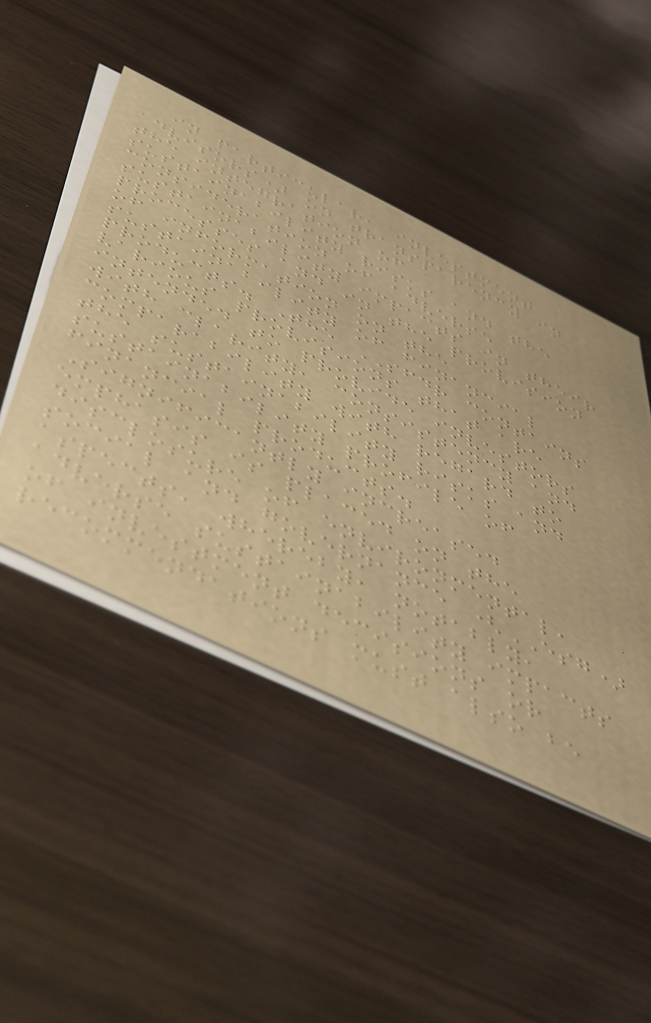in particular, investment
advisors) on transparency in
the integration of
sustainability risks and the
consideration of adverse
sustainability impacts in their
processes and in the provision
of information on the
sustainability of financial
products. The SFDR contains
various provisions that are
intended to provide investors
with clarity, consistency and
comparability with regard to
the sustainability risks and
sustainability profile of
financial products.
Significantly increased
emphasis is placed on the
disclosure of environmental,
social and governance (ESG)
aspects, whereby, notably,
adverse sustainability impacts
of investment decisions or
recommendations must also be
